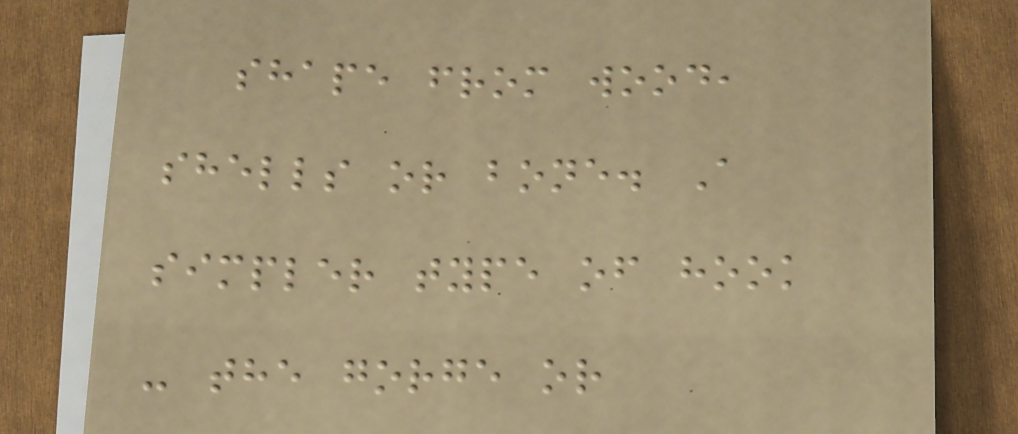shape from wood,
shells or bone. A
simpler type of hook
- the gorge or
